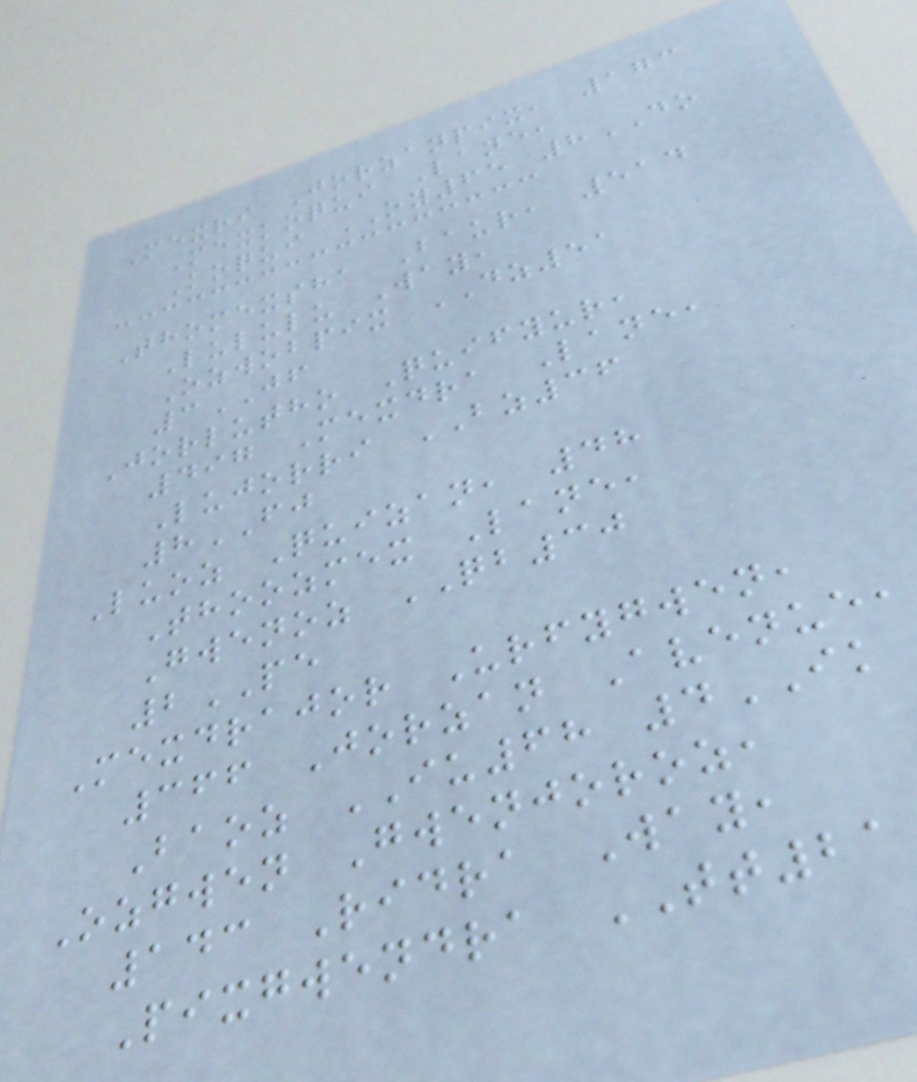Mexri Jorzanpix, 173
Mexkoqui Lane,
Koqui OY65 8DO
Thomexsha Baur, 514
Lululu Way,
Ozwobpix DZ51
3JF
Jorlutho Quifyur,
497 Mexdra Lane,
Lujorri BZ36
8FJ
Luoz Quizan, 48
Thoozmex Lane,
Gwenoz QB30
2PE
Mexdrajor Urfygwen,
366 Jorzan Avenue,
Baoz IU68 4IK
Ozgwen Gwenjoroz,
143 Ridra Way,
Pixgwendra TT21
